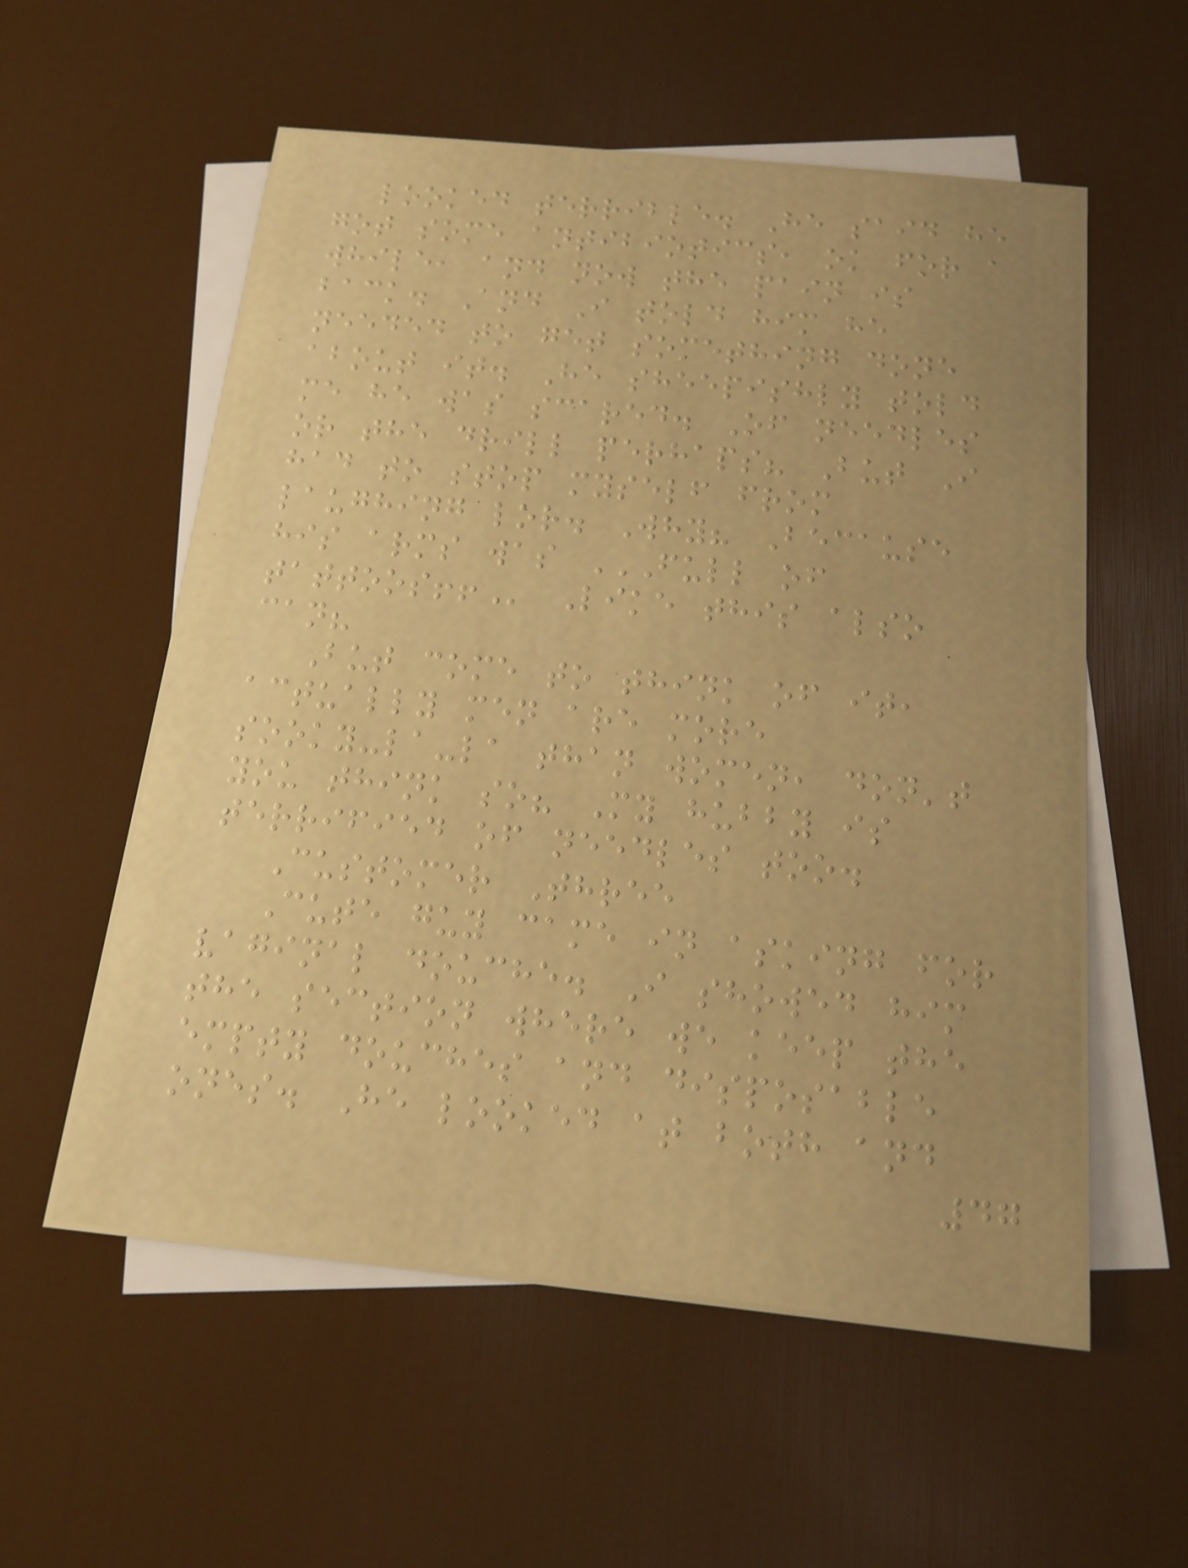looked terrible. He said he
got some antibiotics, ok for a
while, and now the pain is
back. And I told him he
needed to get something done
about it. He sheepishly told
me he was scared. Of needles
or the drill perhaps? But I
had to stop myself from
laughing lor. Why? Because
his arms was FULL OF
TATTOOS!! Like this also
can?
But come to think of it,
actually men are more
sooky-la-la than women, don't
you think so? My hubby is
terrified of needles too.
Customer Three
Cute guy came in asking for
vaginal douche. I showed him
the section where we keep the
empty douches and disposable
ones. He looked at both and
47
